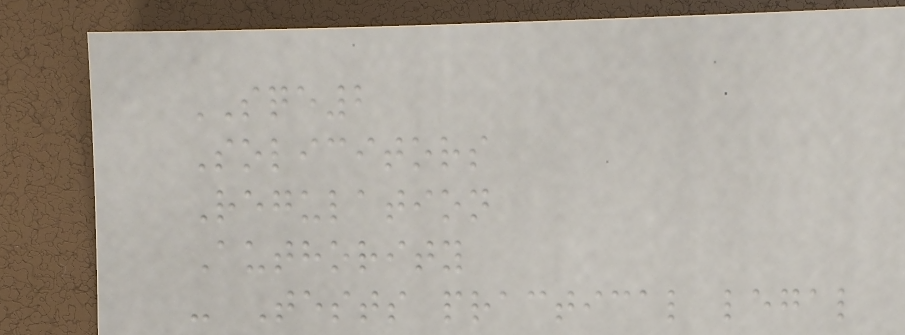SQE2
Solicitors
Regulation
Authority
- Tests practical legal
